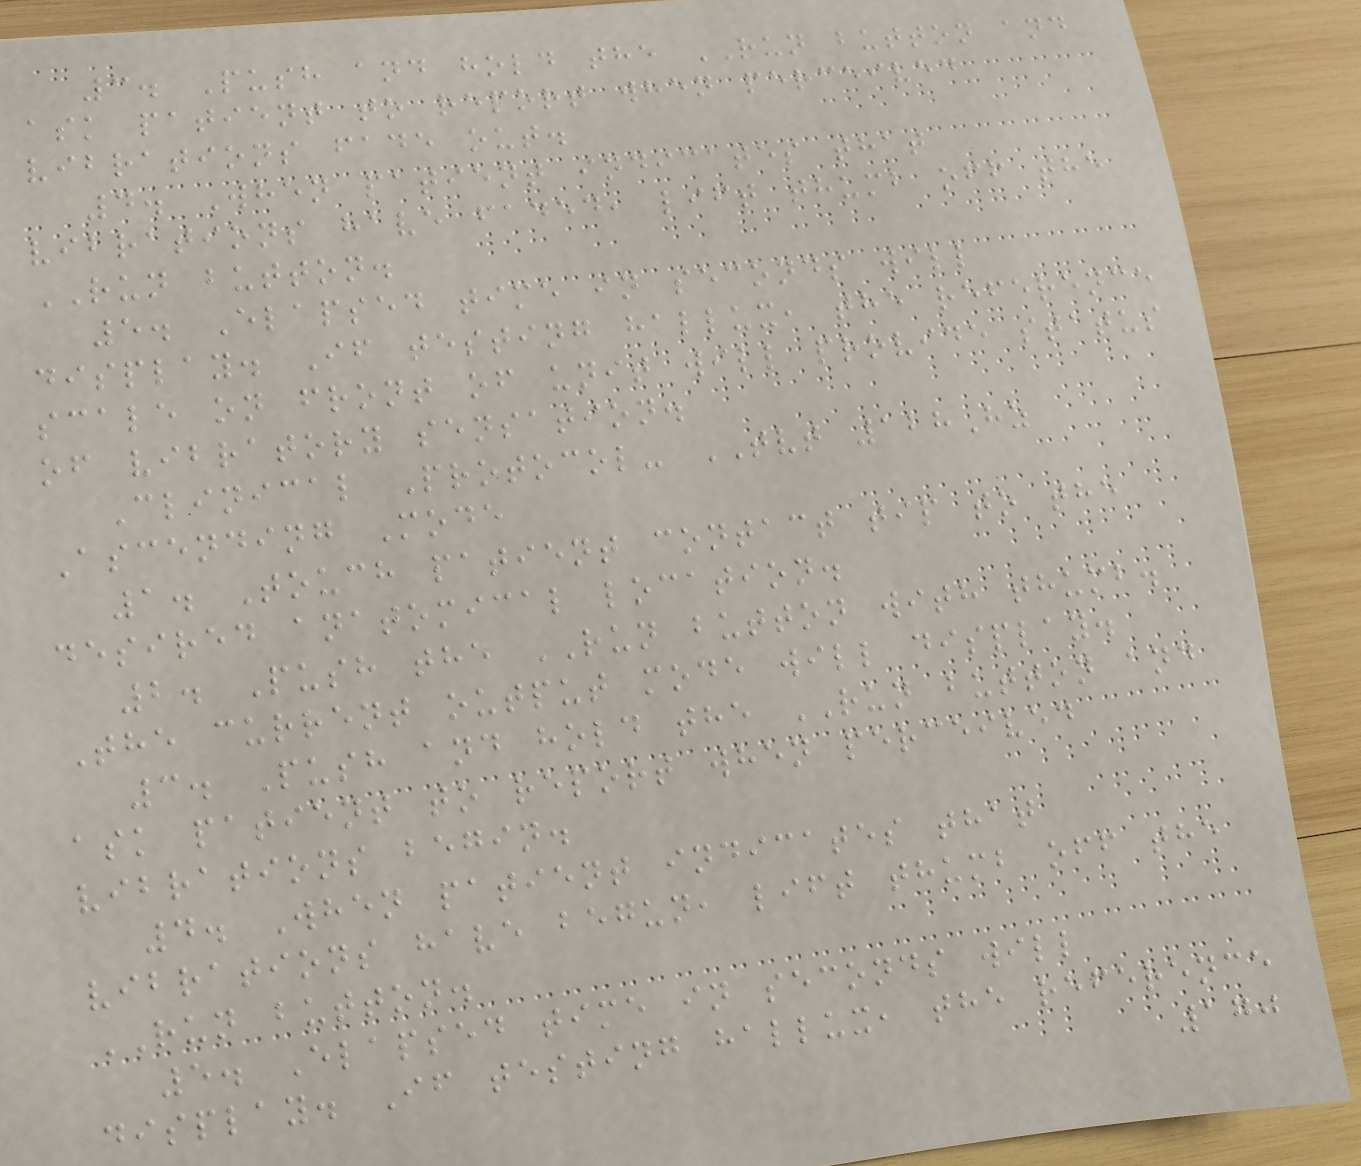3. Push and hold the RUN button and
ask patient to report when perceived
vibrations fade out.
4. When patient indicates that
vibrations have faded, lift thumb off the
RUN button.
5. Elapsed time in seconds will
display. If testing hallux, the reference
scale on front of unit will provide status
of vibratory sensation.
Clinical Protocol- TVT 128Hz
Ascending Mode
1. Touch patient contact tip to the
desired anatomical location.
2. Push the RUN button with thumb.
The current output mode will display.
3. Push and hold the RUN button and
ask patient to report when perceived
vibrations begin.
4. When patient indicates that
vibrations have begun, lift thumb off the
RUN button.
5. Elapsed time in seconds will
display. If testing hallux, the reference
170
